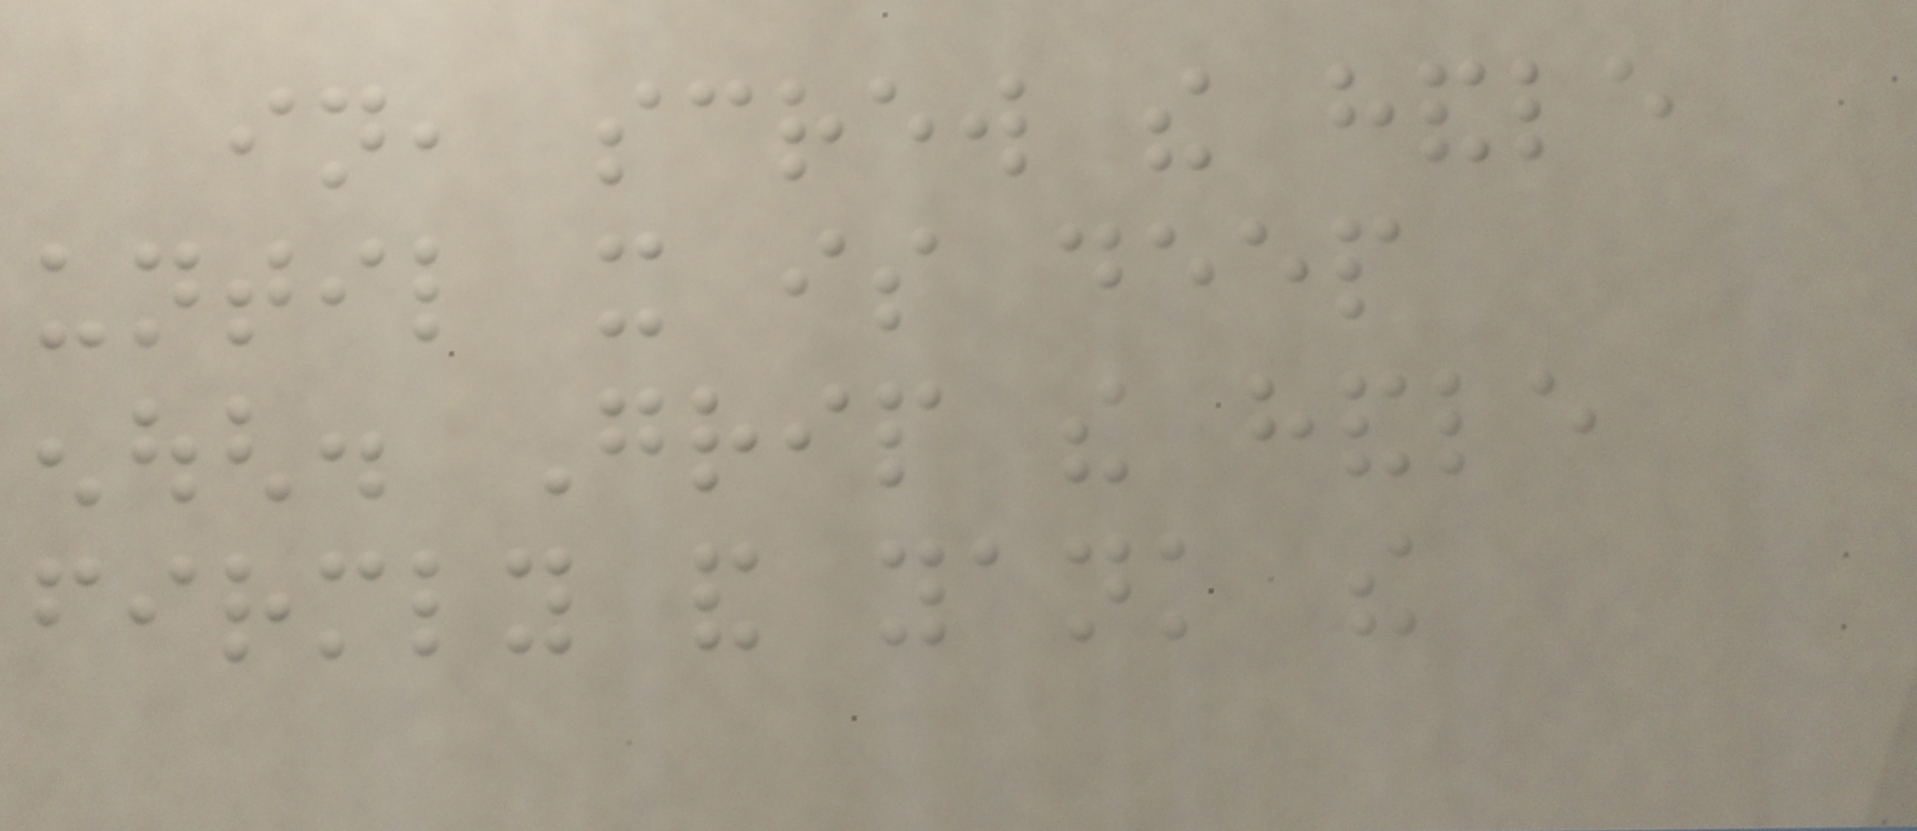in, screw the handle
until it is deep
enough. Grip the handle
firmly and yank the
